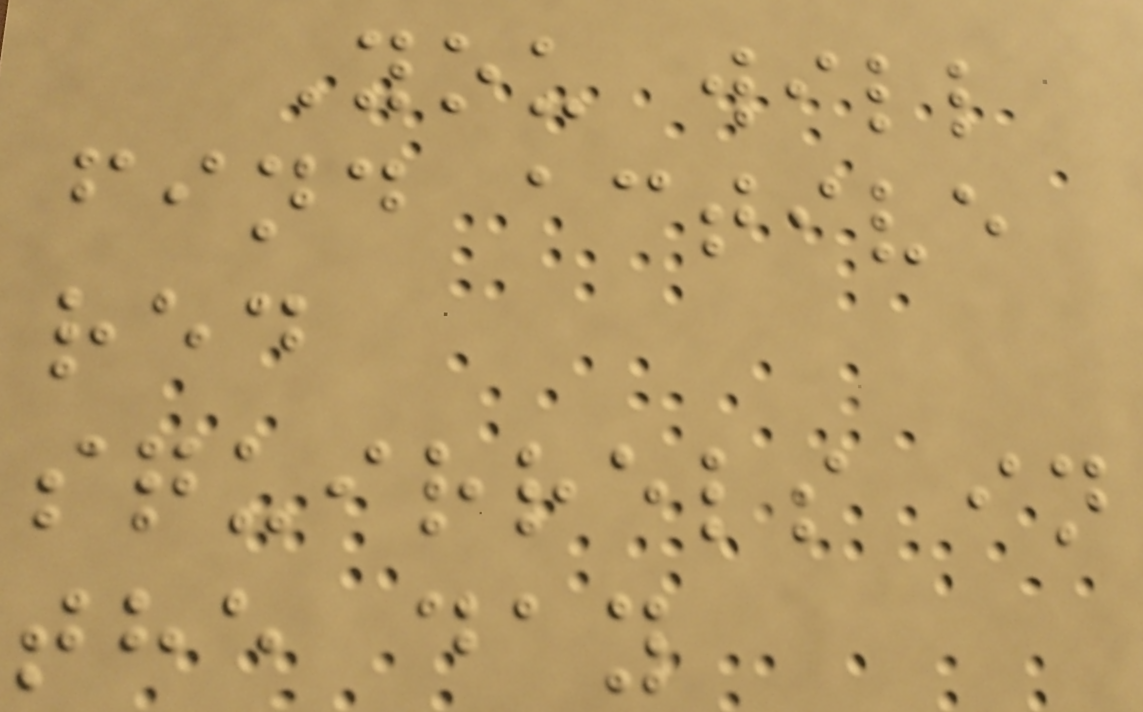You will
find active
red
squirrels in
the day
